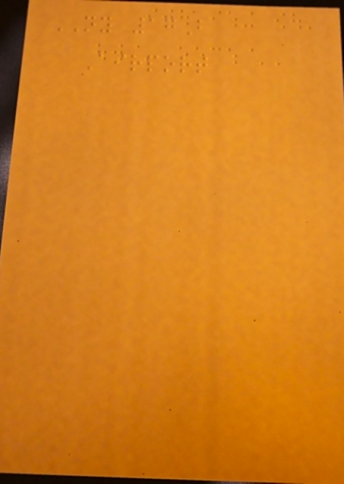NY 17B
Airport
